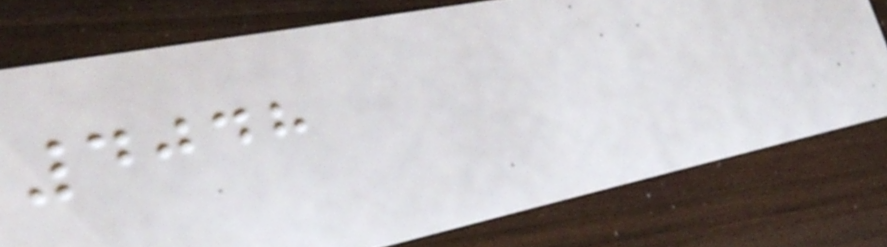4048
